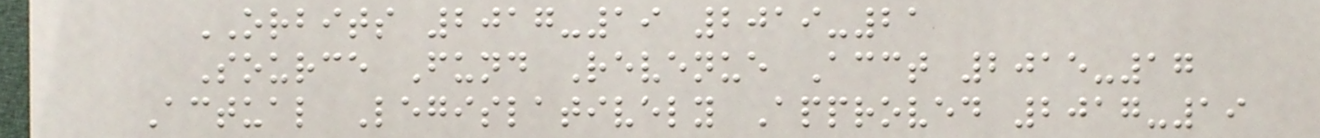ORBITS 2017-19 2019-21
Source Fund Revenue Acct 2015-17
Actual Legislatively Approved 2017-19
